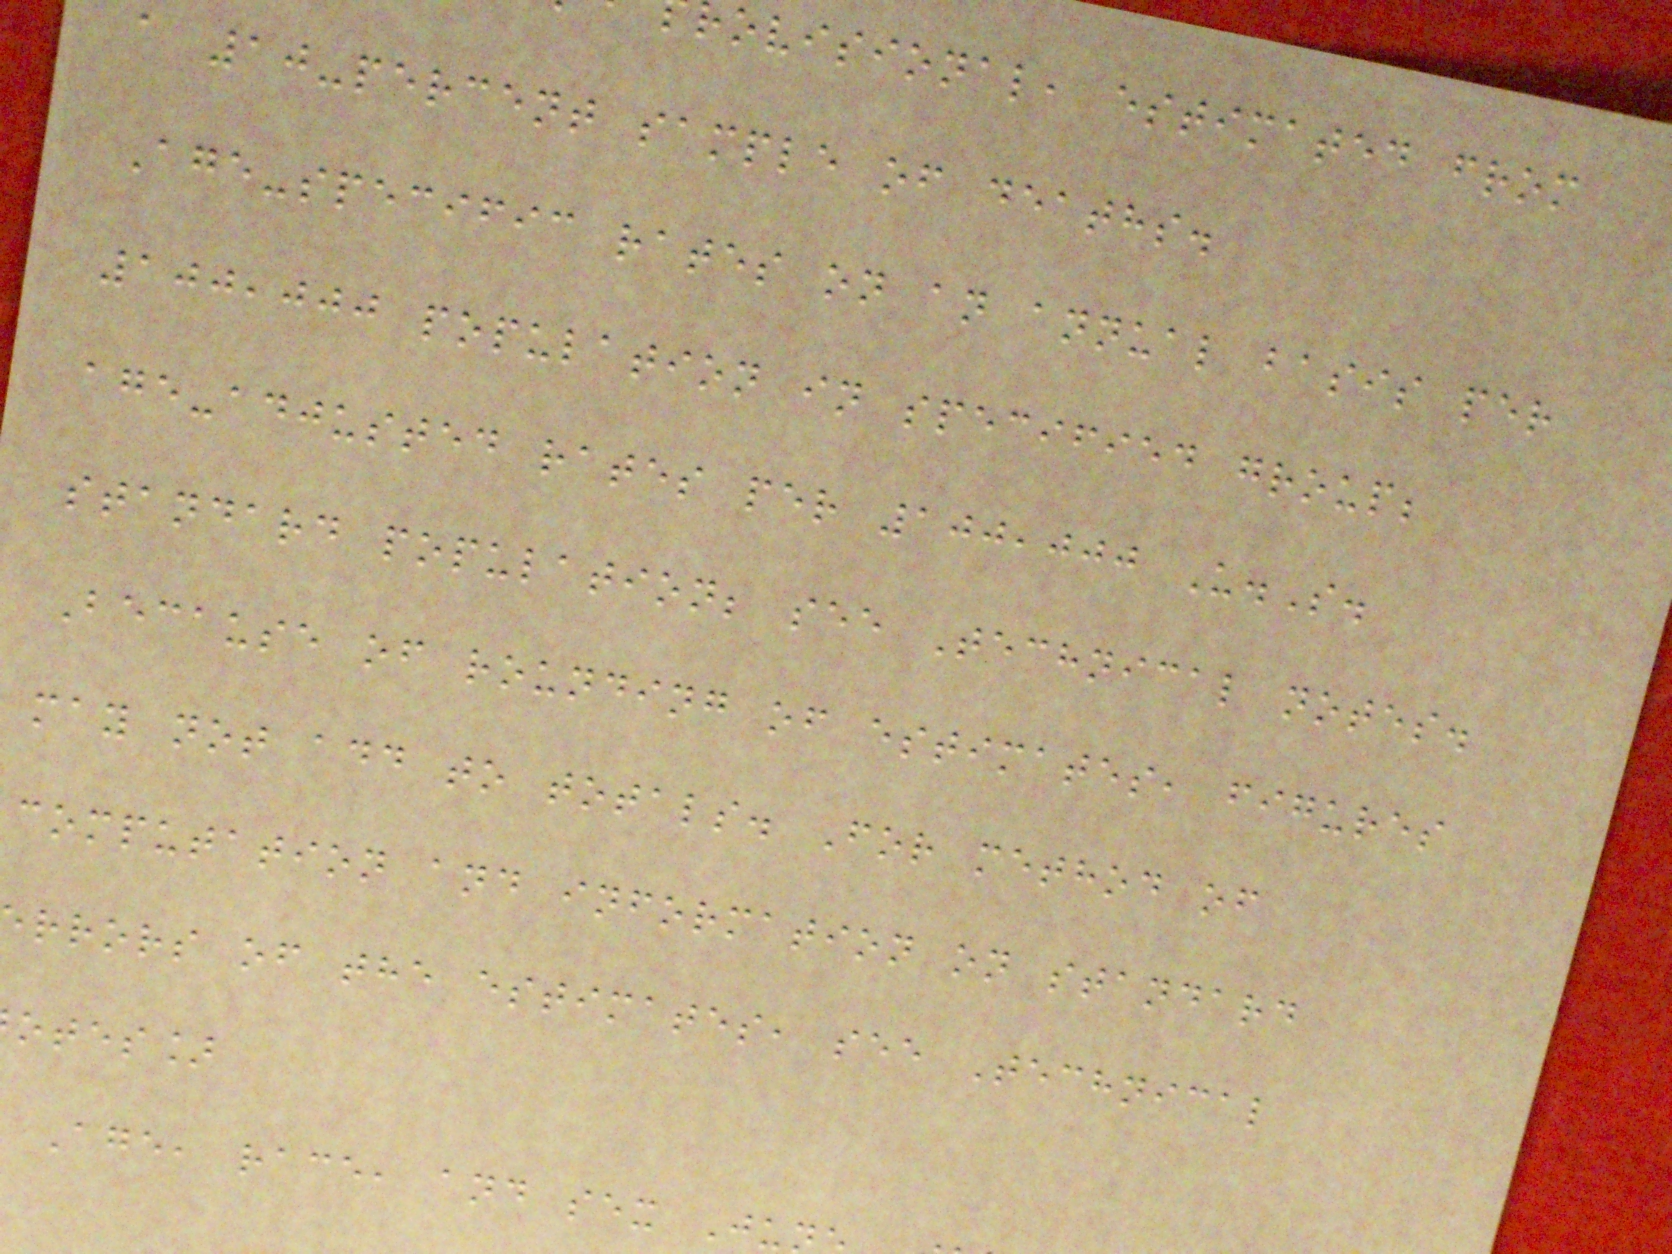rovisional, estimated from
a 10-percent sample of deaths.
Age-specific rates on an annual basis per
100,000 population in specified group;
age-adjusted rates per 100,000 U.S.
standard population; see Technical notes.
Because of rounding of estimates, figures
may not add to totals. For method of
computation and information on standard
rrors of the estimates, see Technical
otes]
Age, race, and sex Ju
